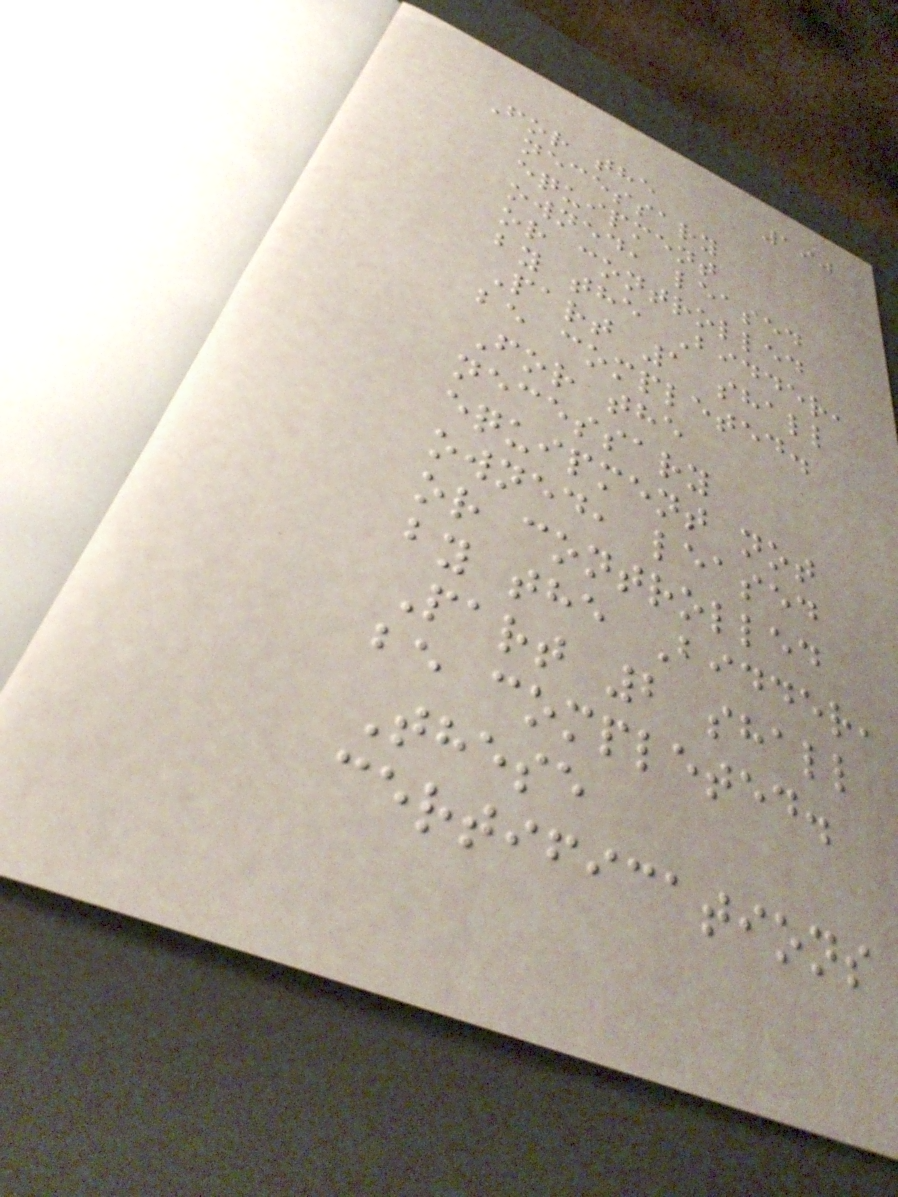190
For the
necessary
equipment
owned, leased
or controlled
by the Bidder,
Part 1 shall
be completed.
For the
necessary
equipment not
owned, leased
or controlled
by the Bidder,
Part 2 shall
be completed.
These
certifications
